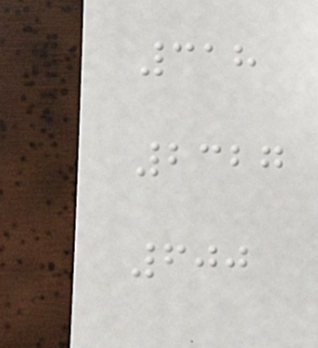318
2327
600
